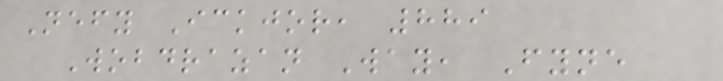Nefy Ickjor, 889
Wobdrazan Way, Fyne
